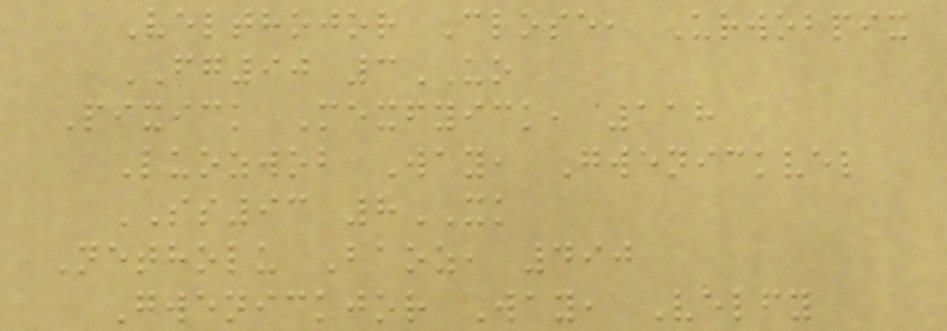Velthojor Close, Urwobpix
FG90 3UO
Pixick Mexfyick, 118
Luozwob Way, Gwenickvel
SS93 8XK
Netholu Baoz, 490
Gwenickjor Way, Velfy
